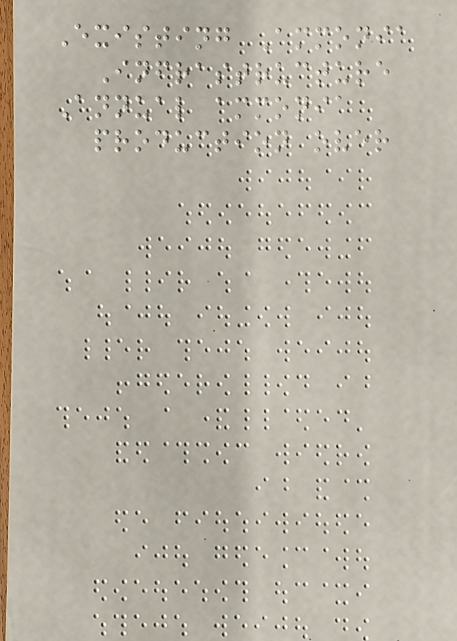Existing Ammonia
Infrastructure
Annual ammonia
production over
